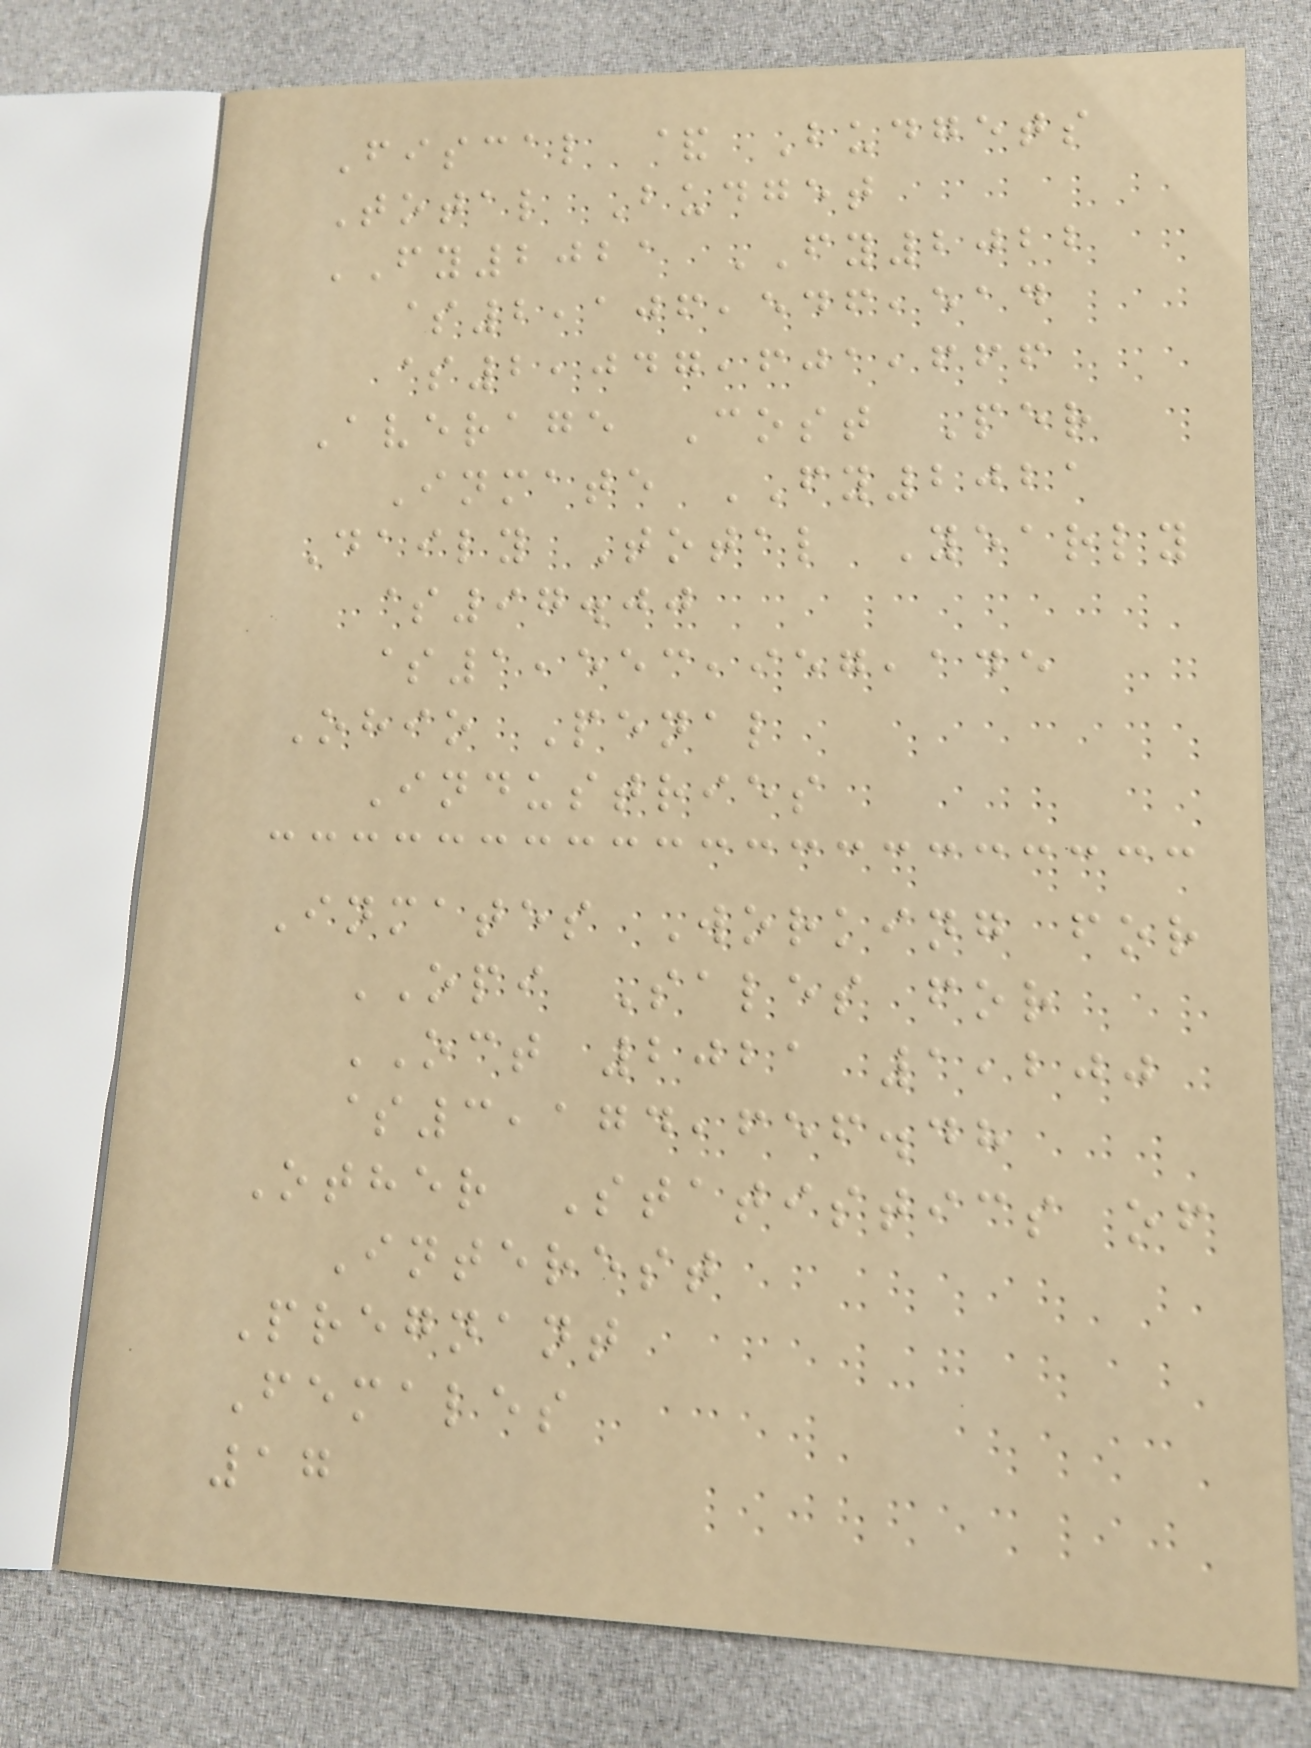Fiscal & Budgets
Total Budget
FY2021 FY2022
$2,106,546,514
$2,047,601,666
Average Cost Per
Inmate FY2021
Daily Total Yearly
$97.00
$1,553,957,145
Ohio Penal
Industries
Inmates Working for
OPI Sales for
OCT 2021 1,200
$3,174,656.48
Other Statistics of
Interest
Pregnant
Females
17
